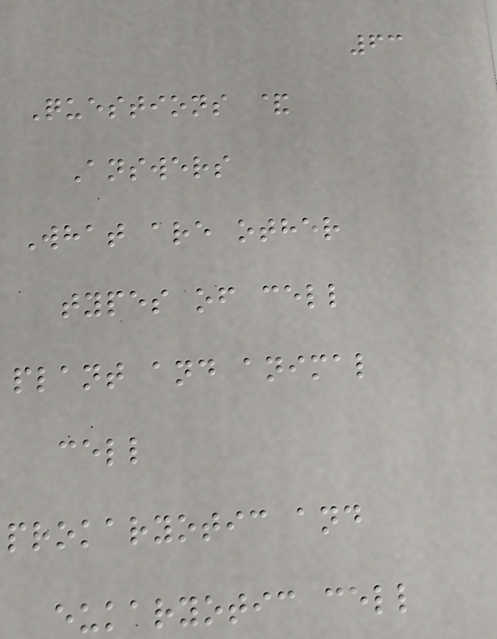63
Questions &
Answers
What are other
types of cell
plant and animal
cell
prokaryotic and
eukaryotic cell
